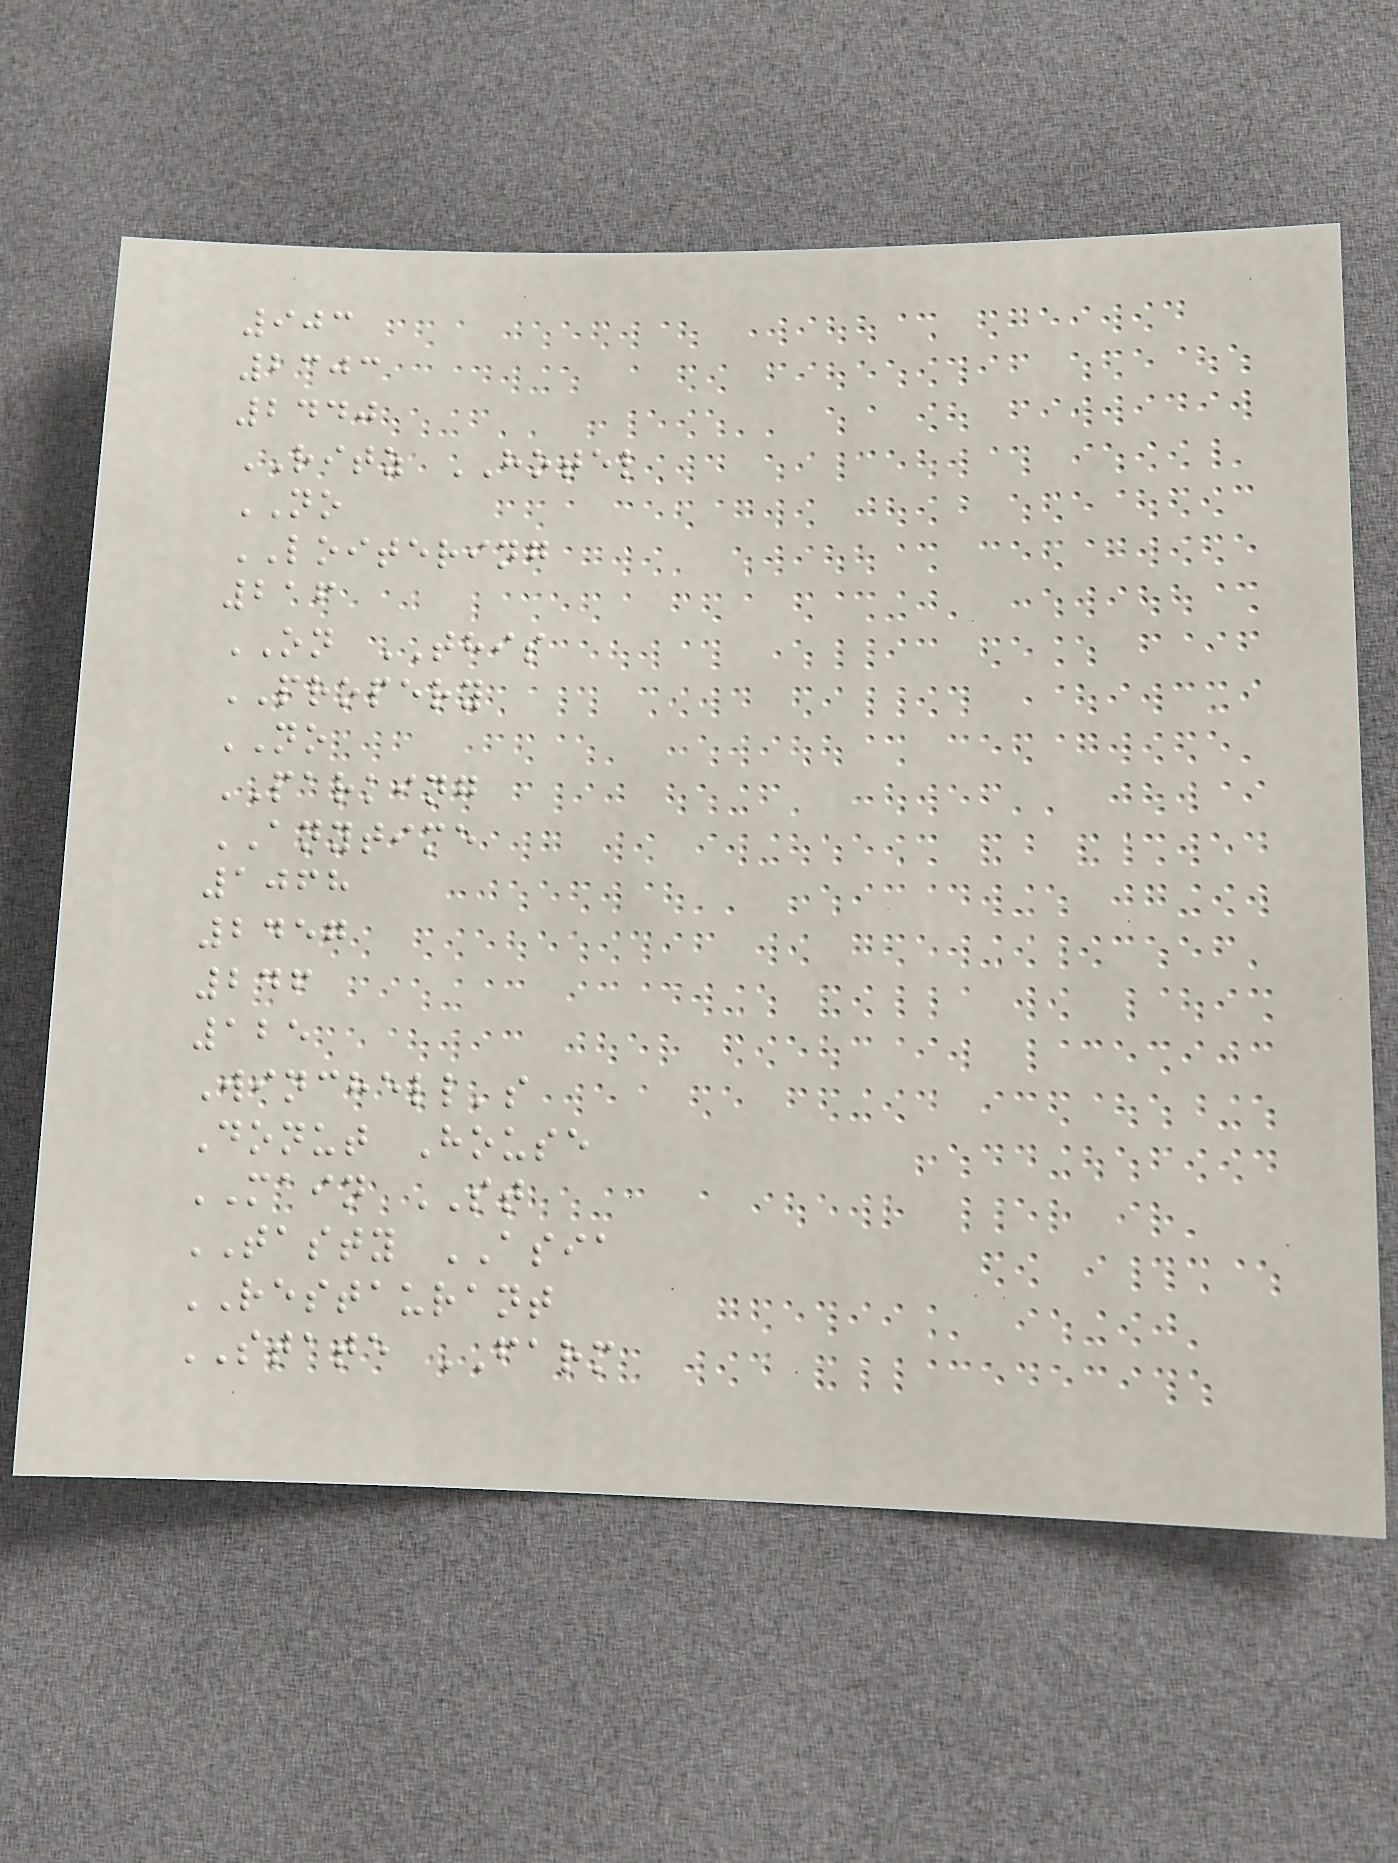903
2303
2440
RITZ HOTEL
NO
LOITERING
216
ON THIS
PROPERY
NO
PARKING
ANYTIME
1068
2457
246
125
Winchell's
Donut House
MAIN ST
TASTY ASIA
RESTAURANT
STATE FARM
